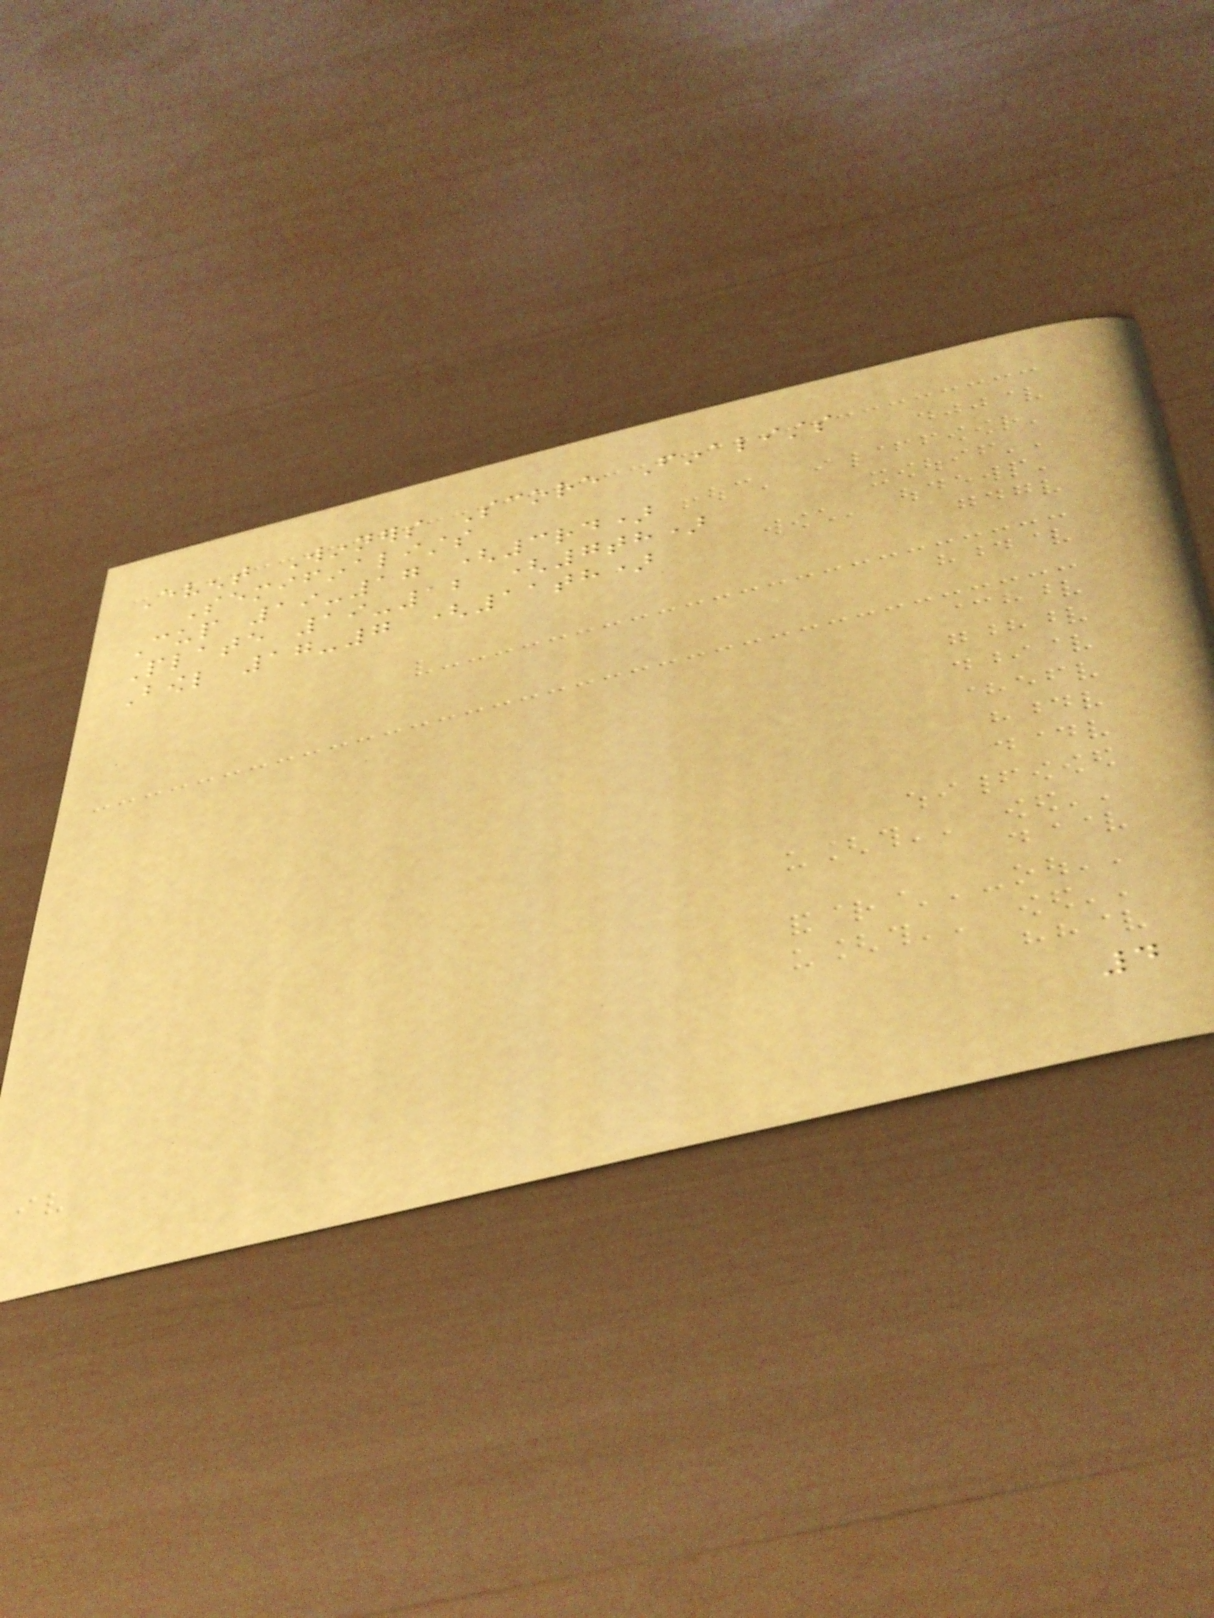Event Winners Score Finalists
Semifinalists
Cup 19-17 (3rd)
Plate 19-12 (7th)
Bowl 17-7 (11th)
4
